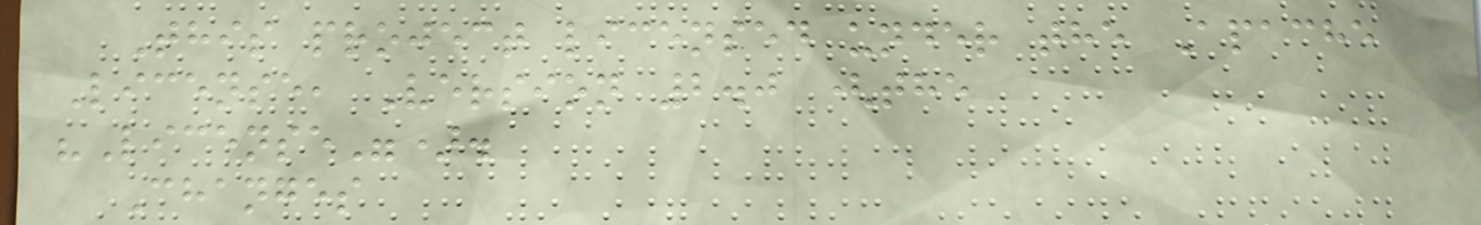This project licensed under the Apache
License, Version 2.0 (the
"License").
Changes
